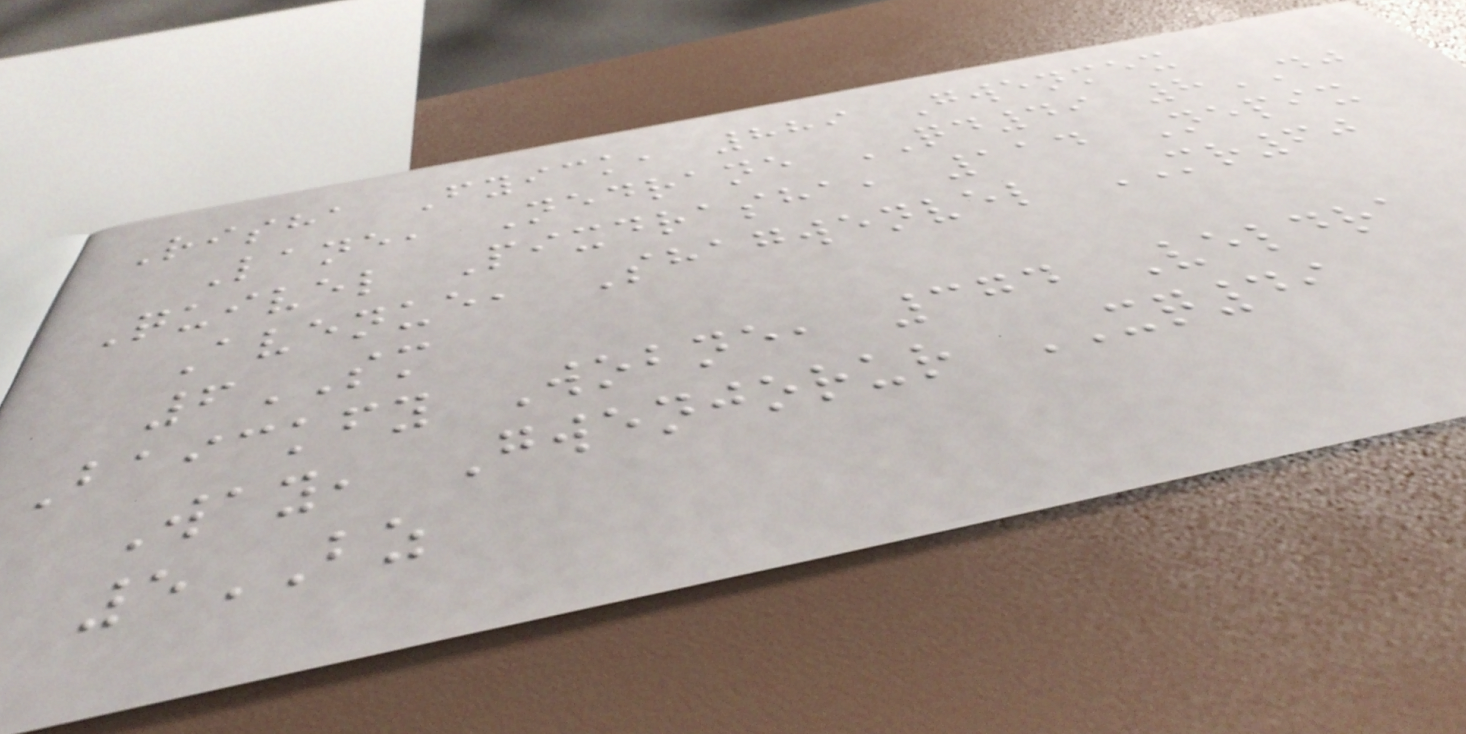Risha Fyick, 889 Gwenmex
Lane, Nedrane QD49 8DJ
Quivel Pixdrasha, 114 Nepix
Avenue, Shagwenvel MR60
6SM
Baickfy Wobne, 374 Veldra
Way, Gwenjorur XQ49
5BZ
